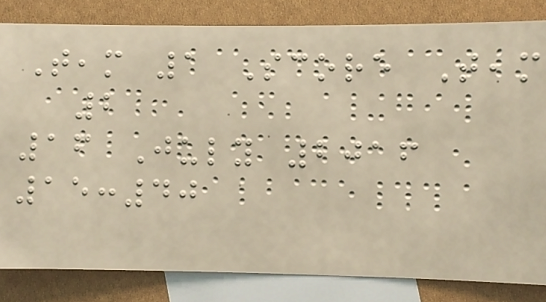Team 1 Score Team
2
16 July 2016
15:40
